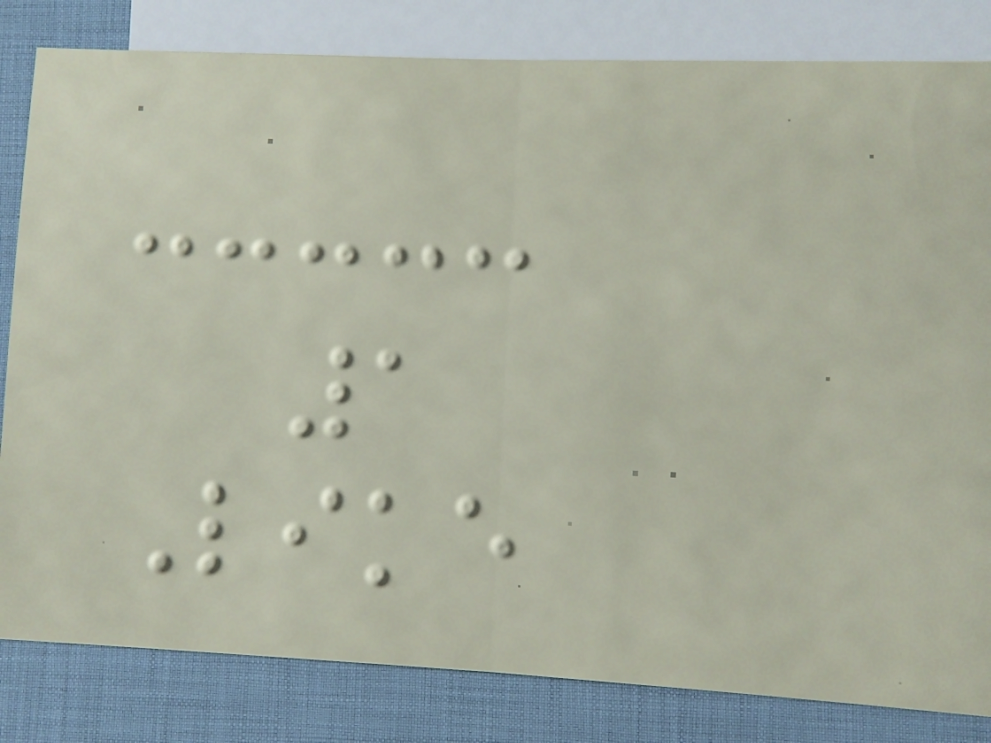1
Like
